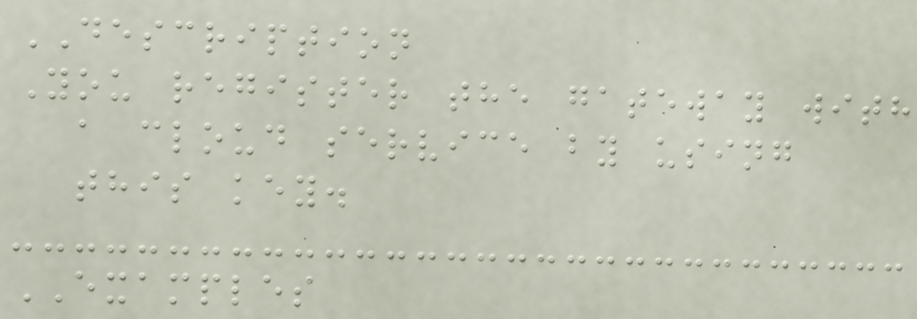DESCRIPTION
You register the gateway with
a cloud service by using
this key.
EXAMPLES
